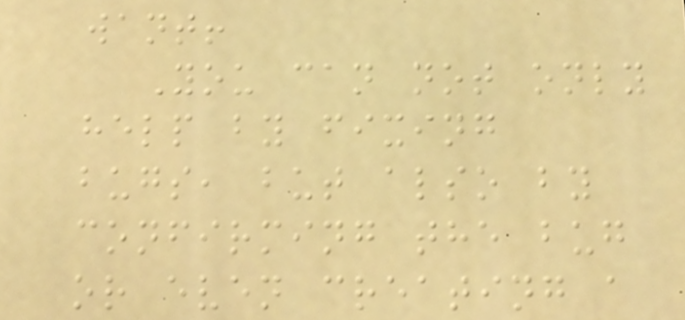want!
You can not only
help by fixing
bugs, but also by
confirming the bug
or even creating a
